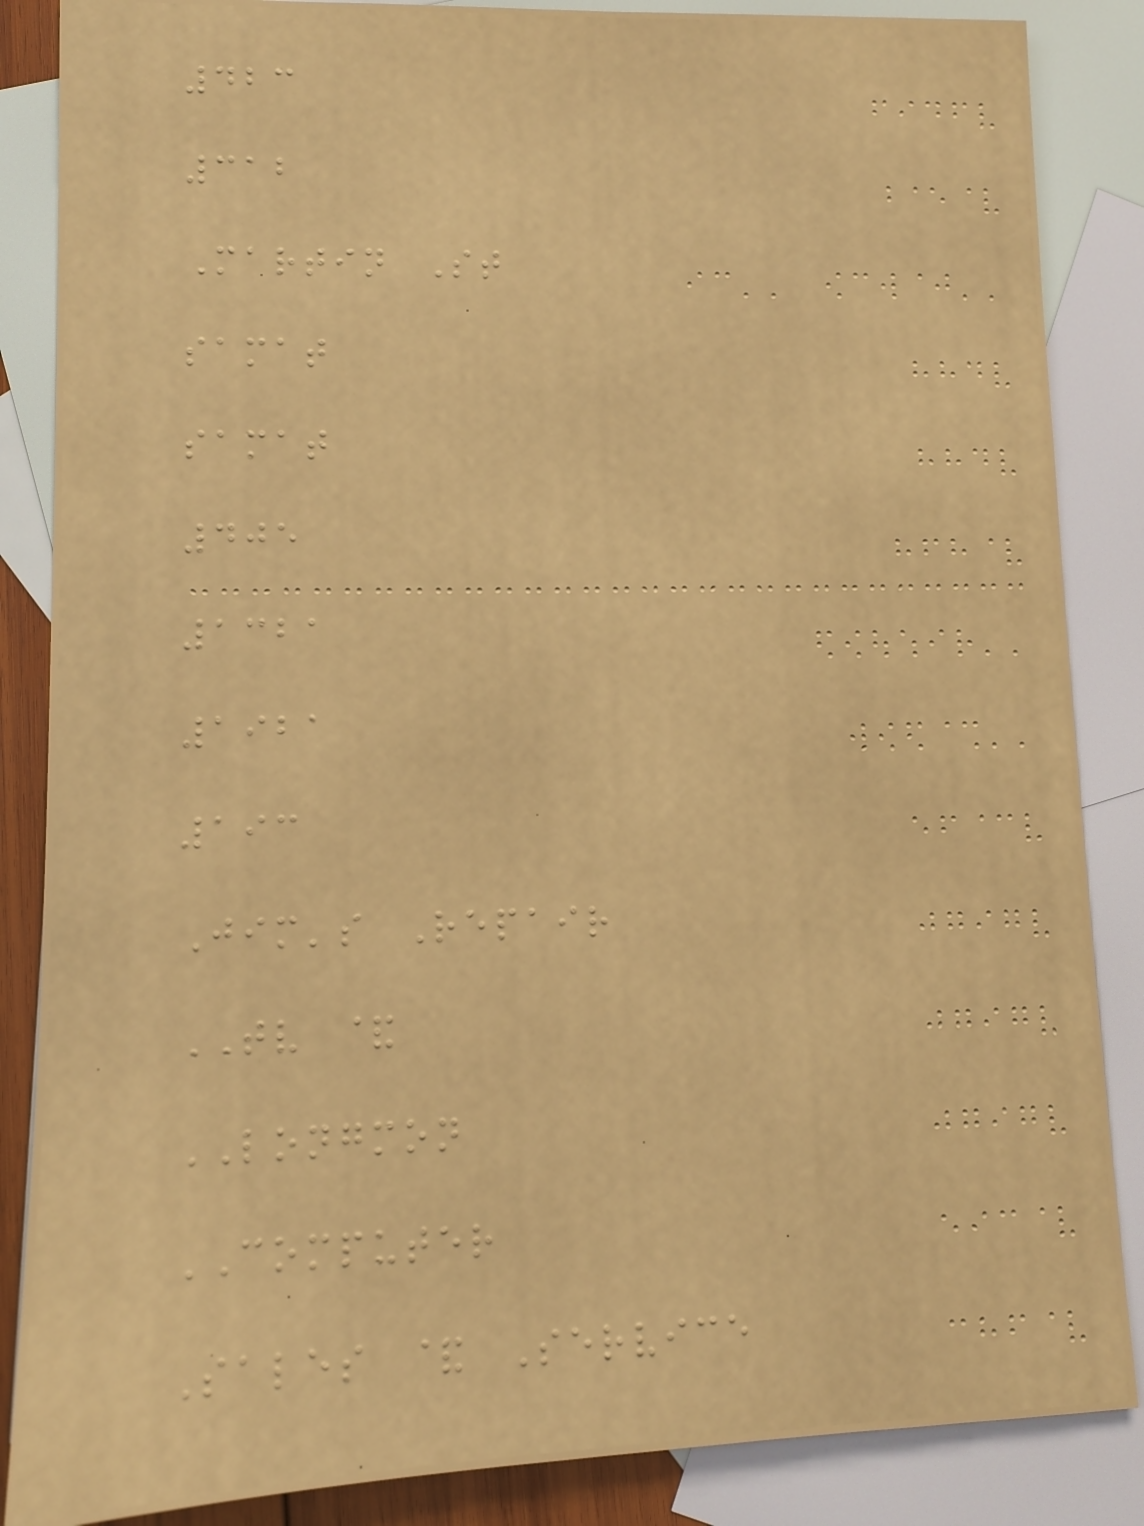423
312
Martin St
samat
samat
405
1321
1921
193
Jim's Repair
TV &
LONGMON
COMPUTER
Sales & Service
